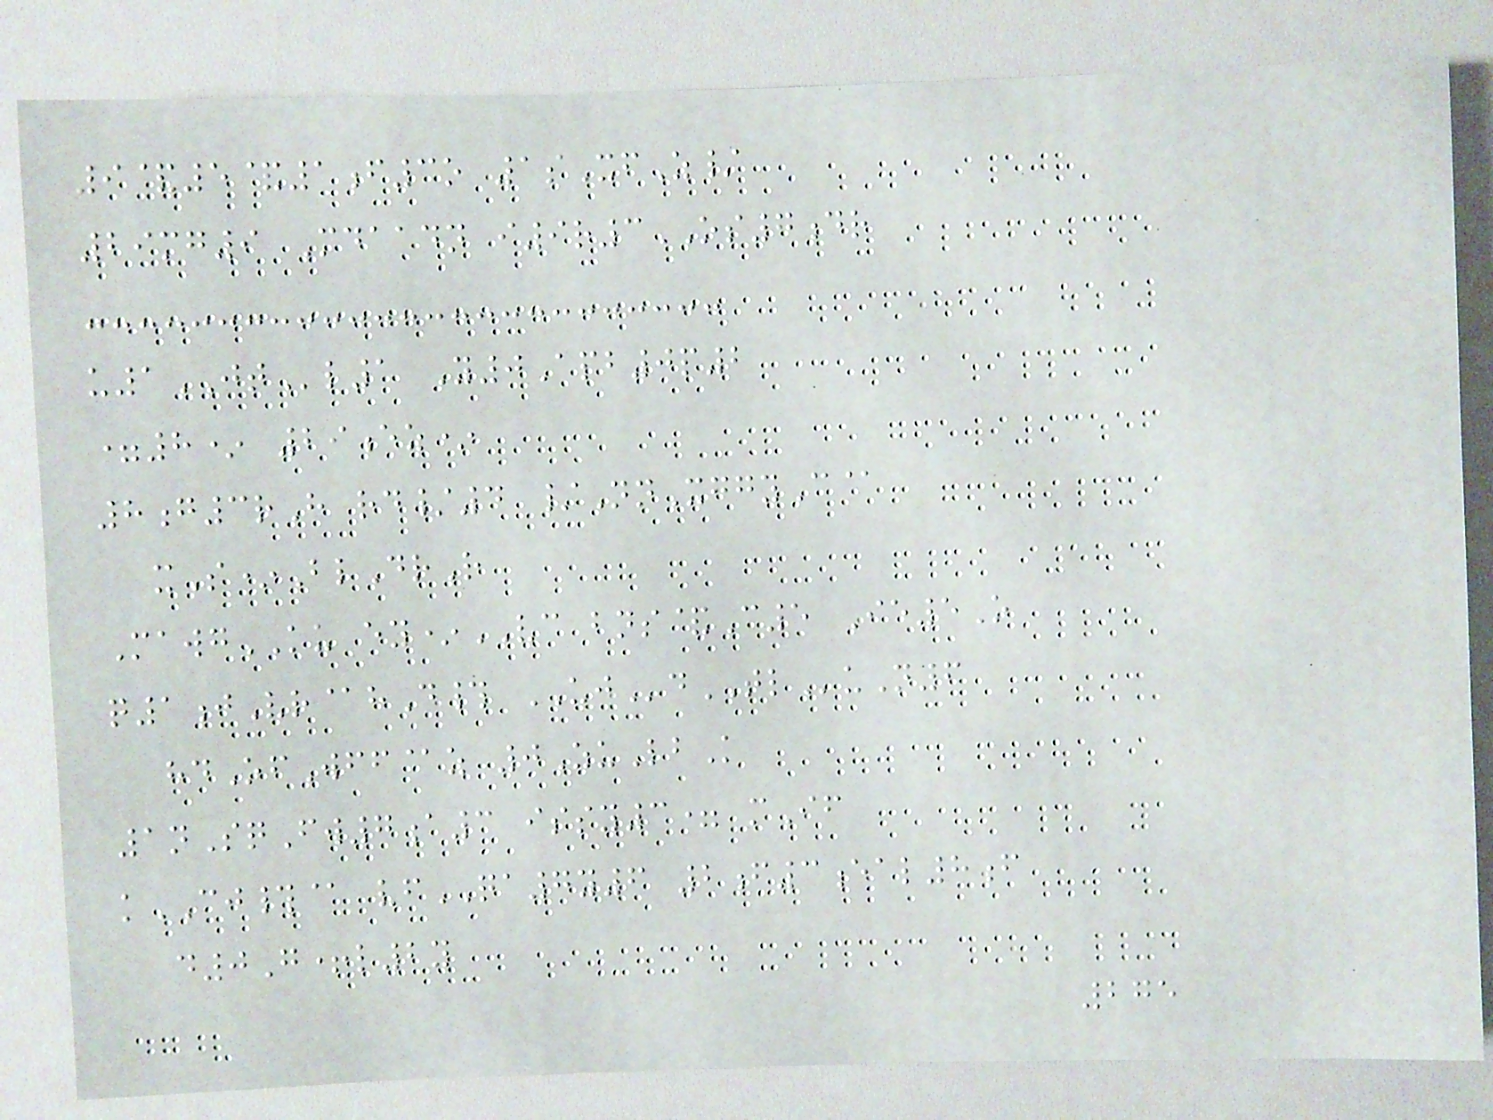9&5&1f3o 1sXfZ/
29mg9 Mdaadn i9r3OS7dr
u1JTl1 Y0Apb0p2
=8* 29ez*
8g3rH rd/4 /NnXggyC@
xS*BlDrR
MawgKU ey*VC bns&C5 Ie5O
q1jVr@hD# UJdTLuN6
hdOfWff@z 0ZuLbK
1nSqFw7a3 issy3= mIf
kCJ#@ vfQA7y6 2f3eal8f
d0G+l2y
275
